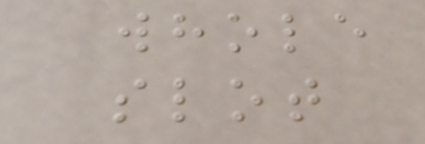whole
slot
